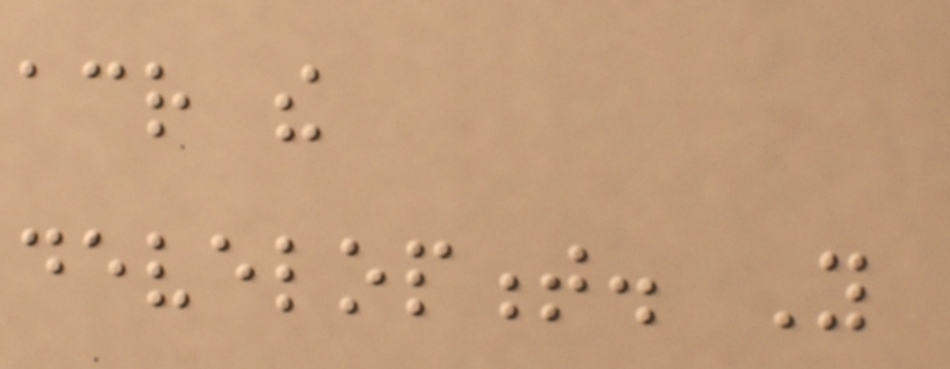across the
development. You
